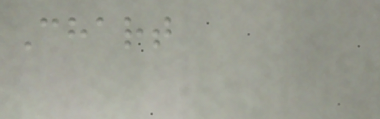Chart
